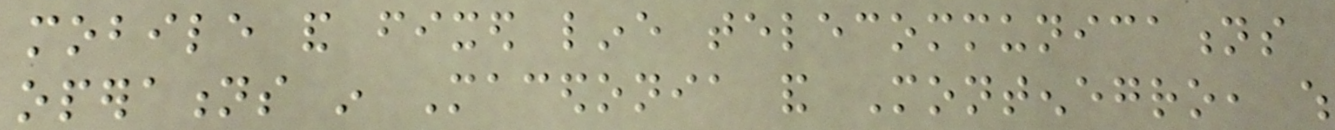mobile and fixed line telecommunications
operations in Macedonia and Montenegro, which
